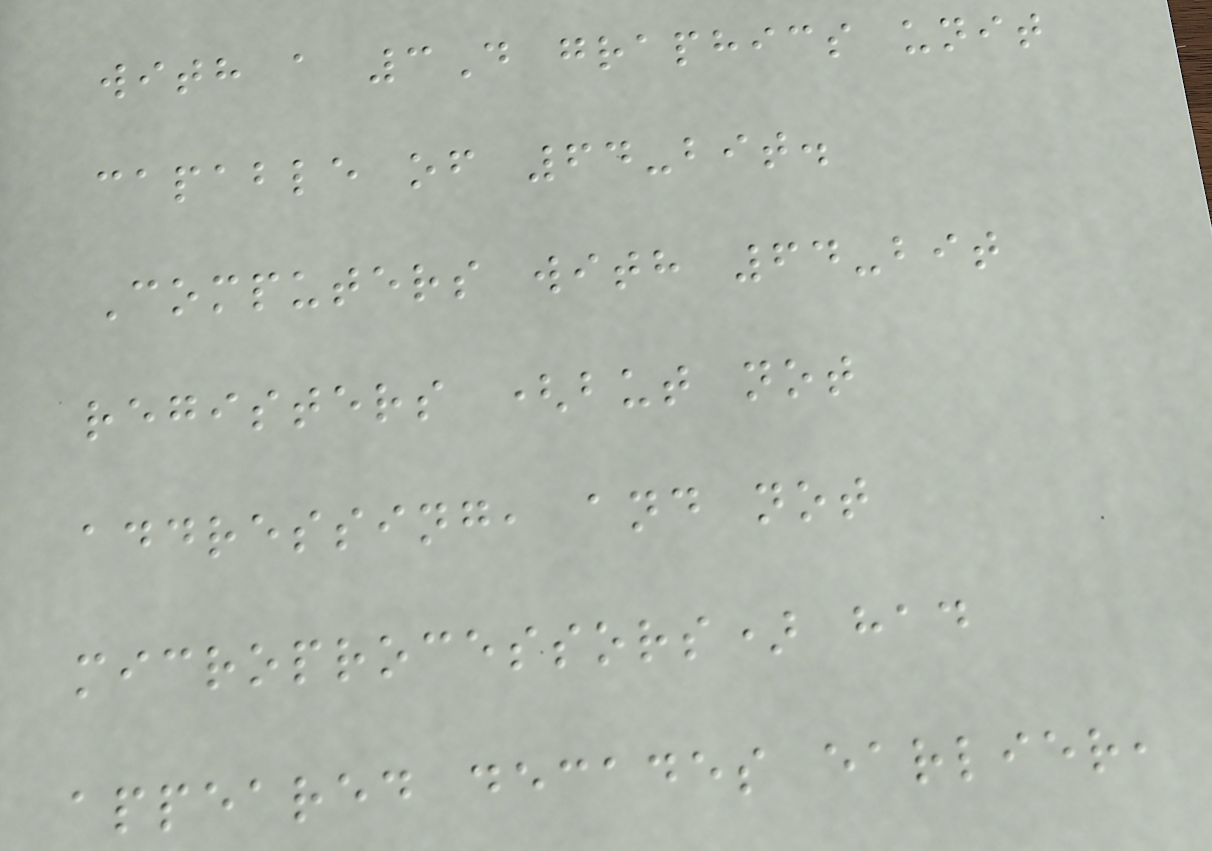with a 3D graphics unit
capable of 64-bit.
Computers with 64-bit
registers (but not
addressing, and not
microprocessors) had
appeared decades earlier,
